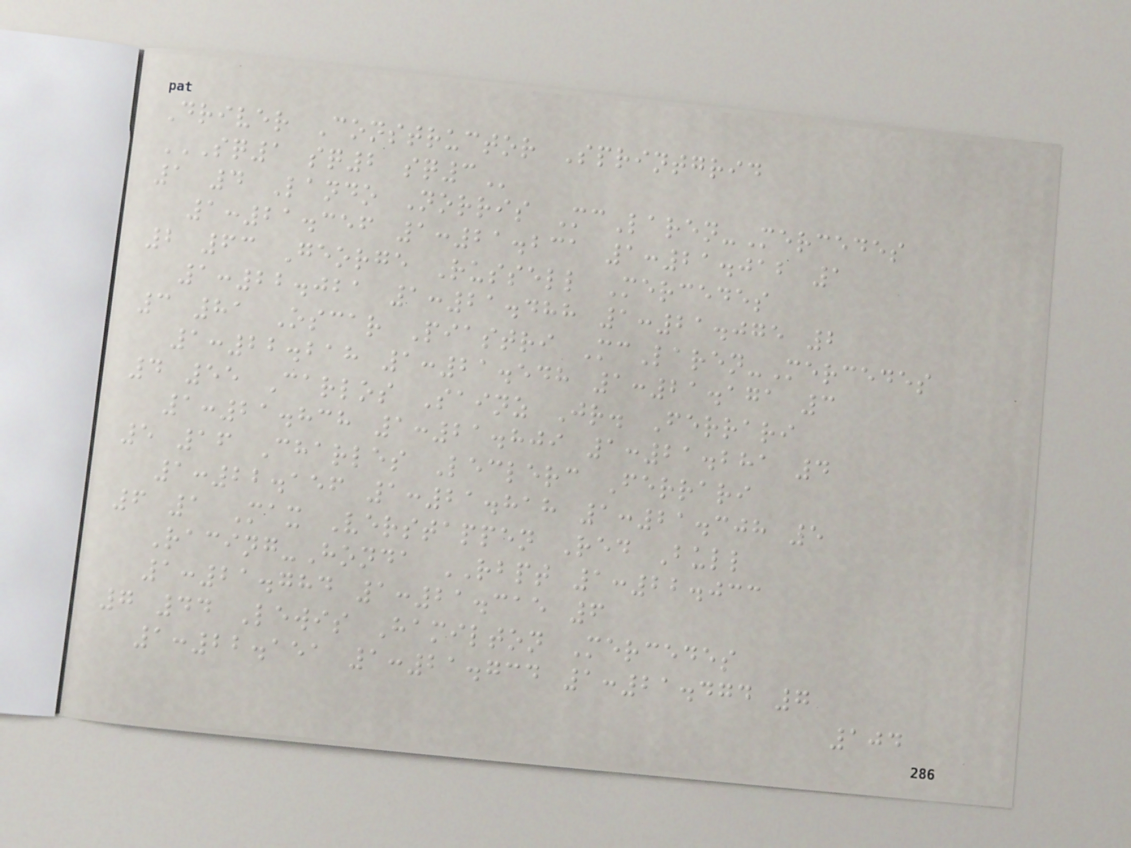Driver Constructor Sprintgrid
SQ1 SQ2 SQ3
1 4 Lando Norris McLaren-Mercedes
1:21.356 1:21.231 1:21.012 1
2 63 George Russell Mercedes
1:22.021 1:21.488 1:21.075 2
3 81 Oscar Piastri McLaren-Mercedes
1:22.218 1:21.548 1:21.171 3
4 55 Carlos Sainz Jr. Ferrari
1:21.838 1:21.809 1:21.281 4
5 16 Charles Leclerc Ferrari
1:22.156 1:21.818 1:21.308 5
6 1 Max Verstappen Red Bull
Racing-Honda RBPT 1:22.033
1:21.784 1:21.315 6
7 44 Lewis Hamilton Mercedes
1:22.151 1:21.734 1:21.474 7
104
